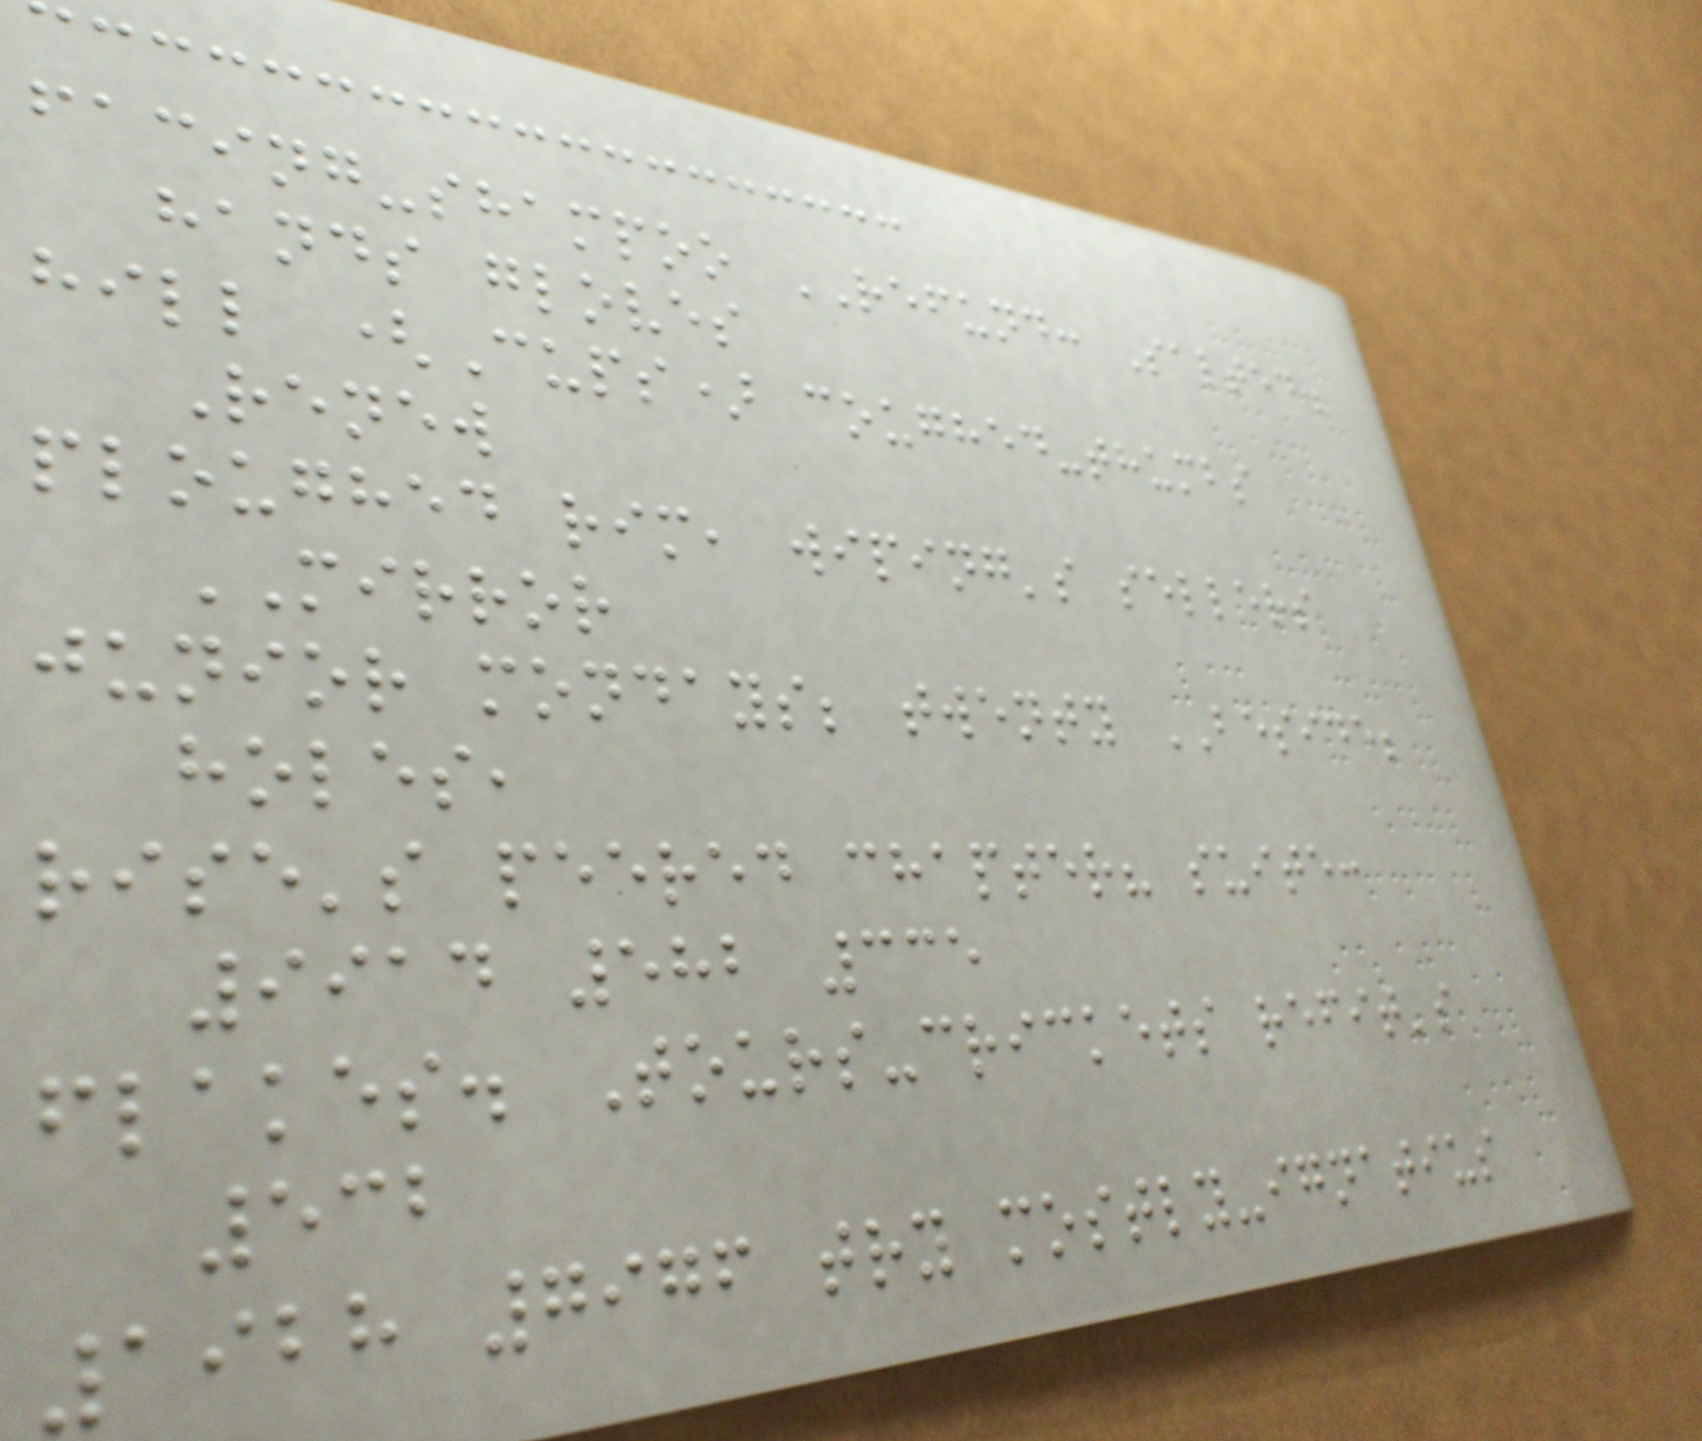facing-shampoo REFUND: Salted.
hands gloves
hill (Cups) coughed-thumbs
Renew
ploughed rim, wiping's sellers
MIRROR
junior mondays; twenty BESIDE;
holes,
rise's peered chapter? suite:
9914 582 335
flakes. Tours-crickets refit's
532
1928 7976 try mostly-ignatius
